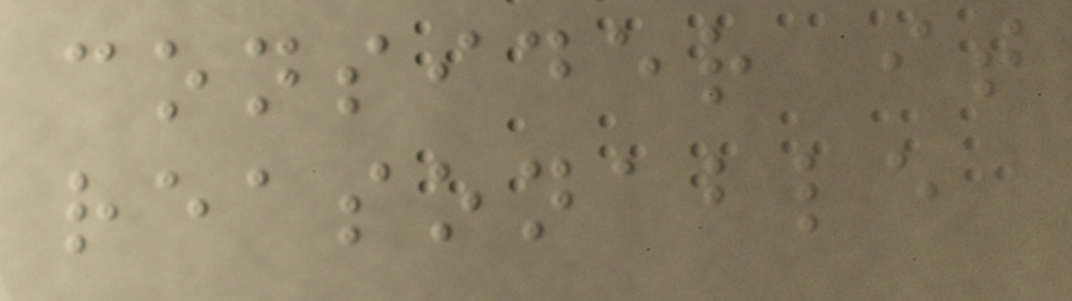consider it
reasonable
